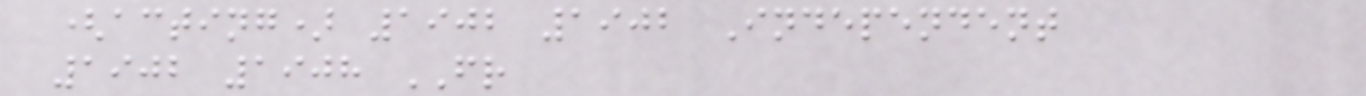(acting) 1902 1902 Independent
1902 1908 FR
